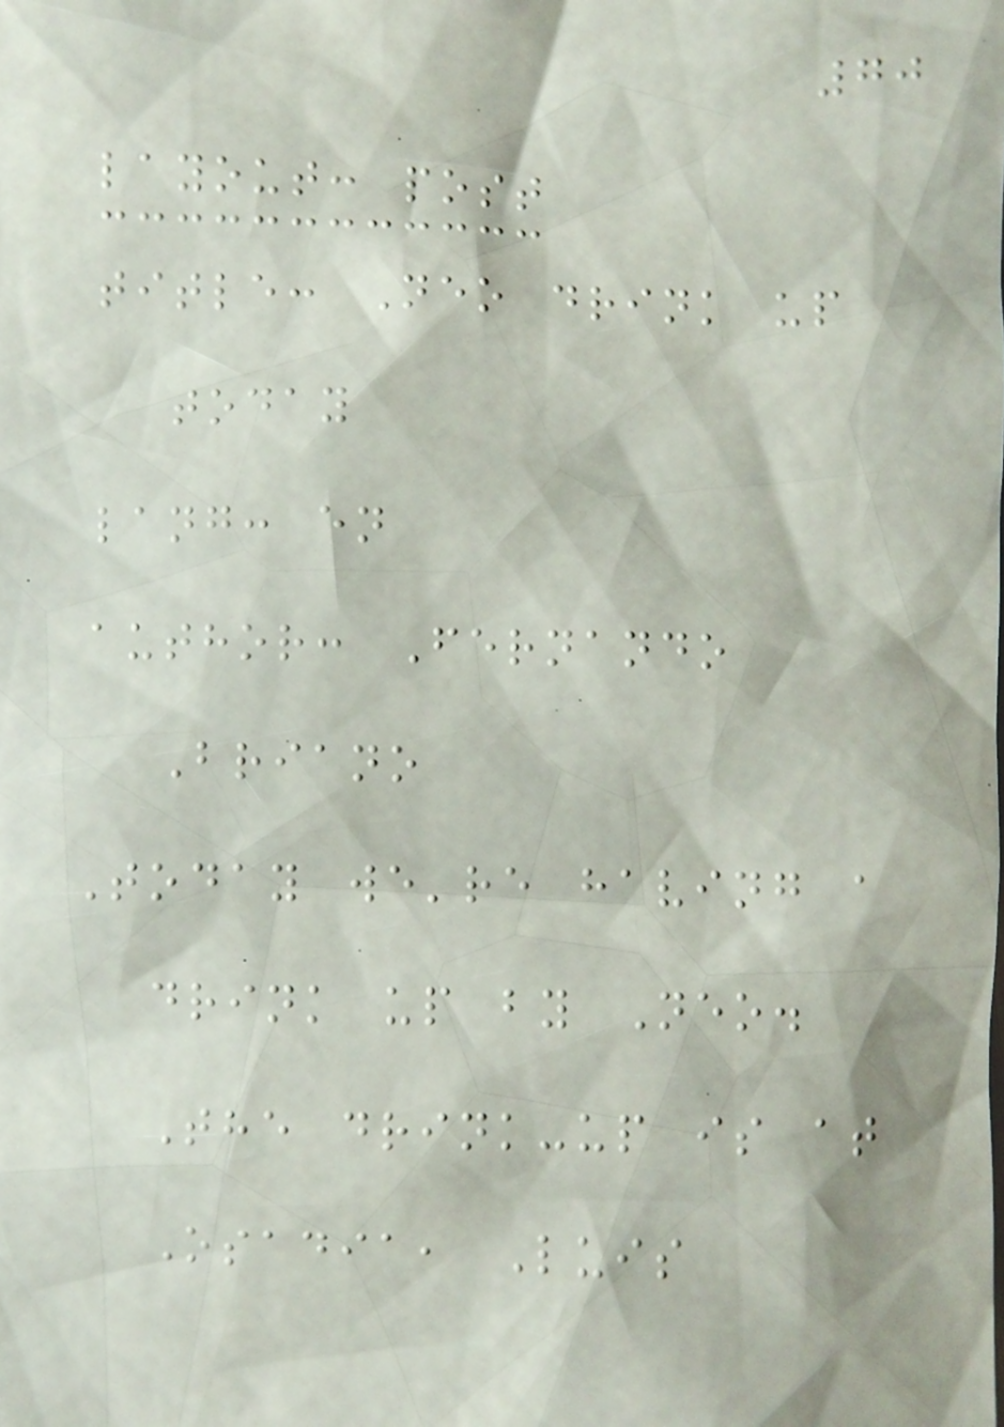70
layout: post
title: Neo drink up
today
lang: en
author: Fernando
Briano
Today we're having a
drink up by Neo.
The drink-up is at
Osadia, Luis
